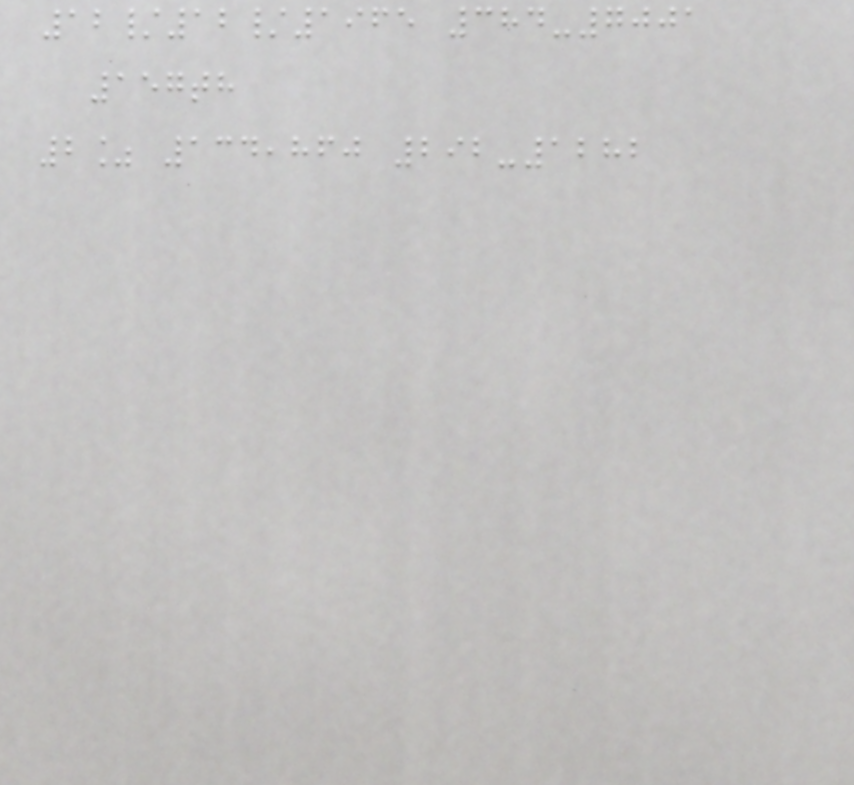12/12/1965 384-7001
157th
2% 134,860 292-1282
